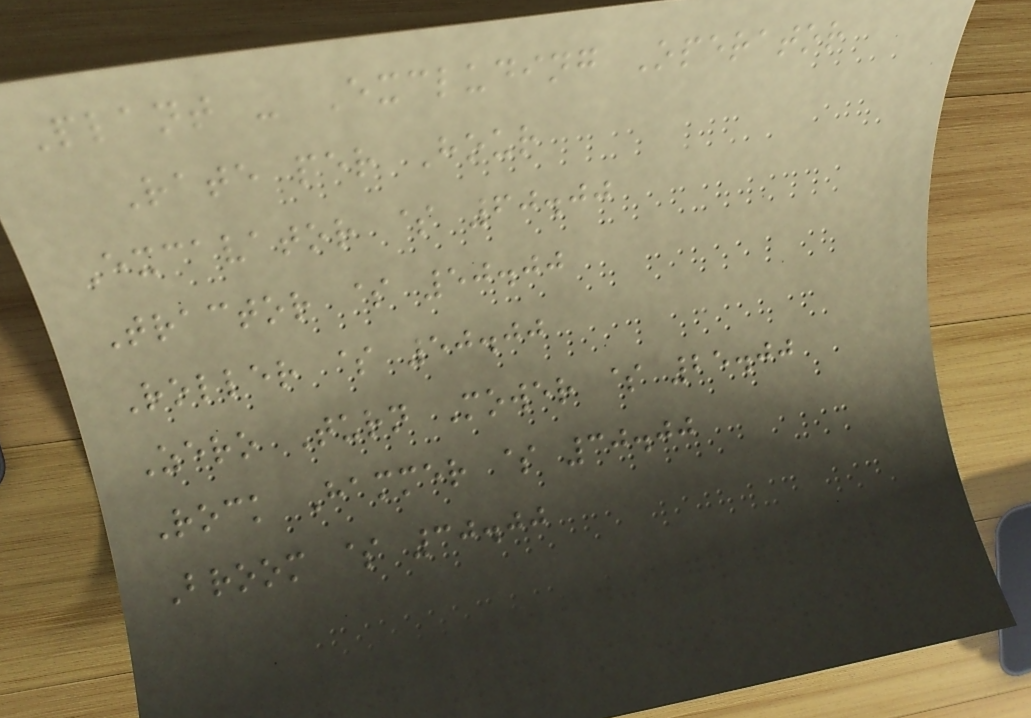Plant - Excluding Operator
Rate per Hour
Excavator $ 60.00
Tractor $ 50.00
Roller $ 50.00
Zero Turn Mower $ 25.00
Rock Hammer $ 30.00
Broom $ 30.00
